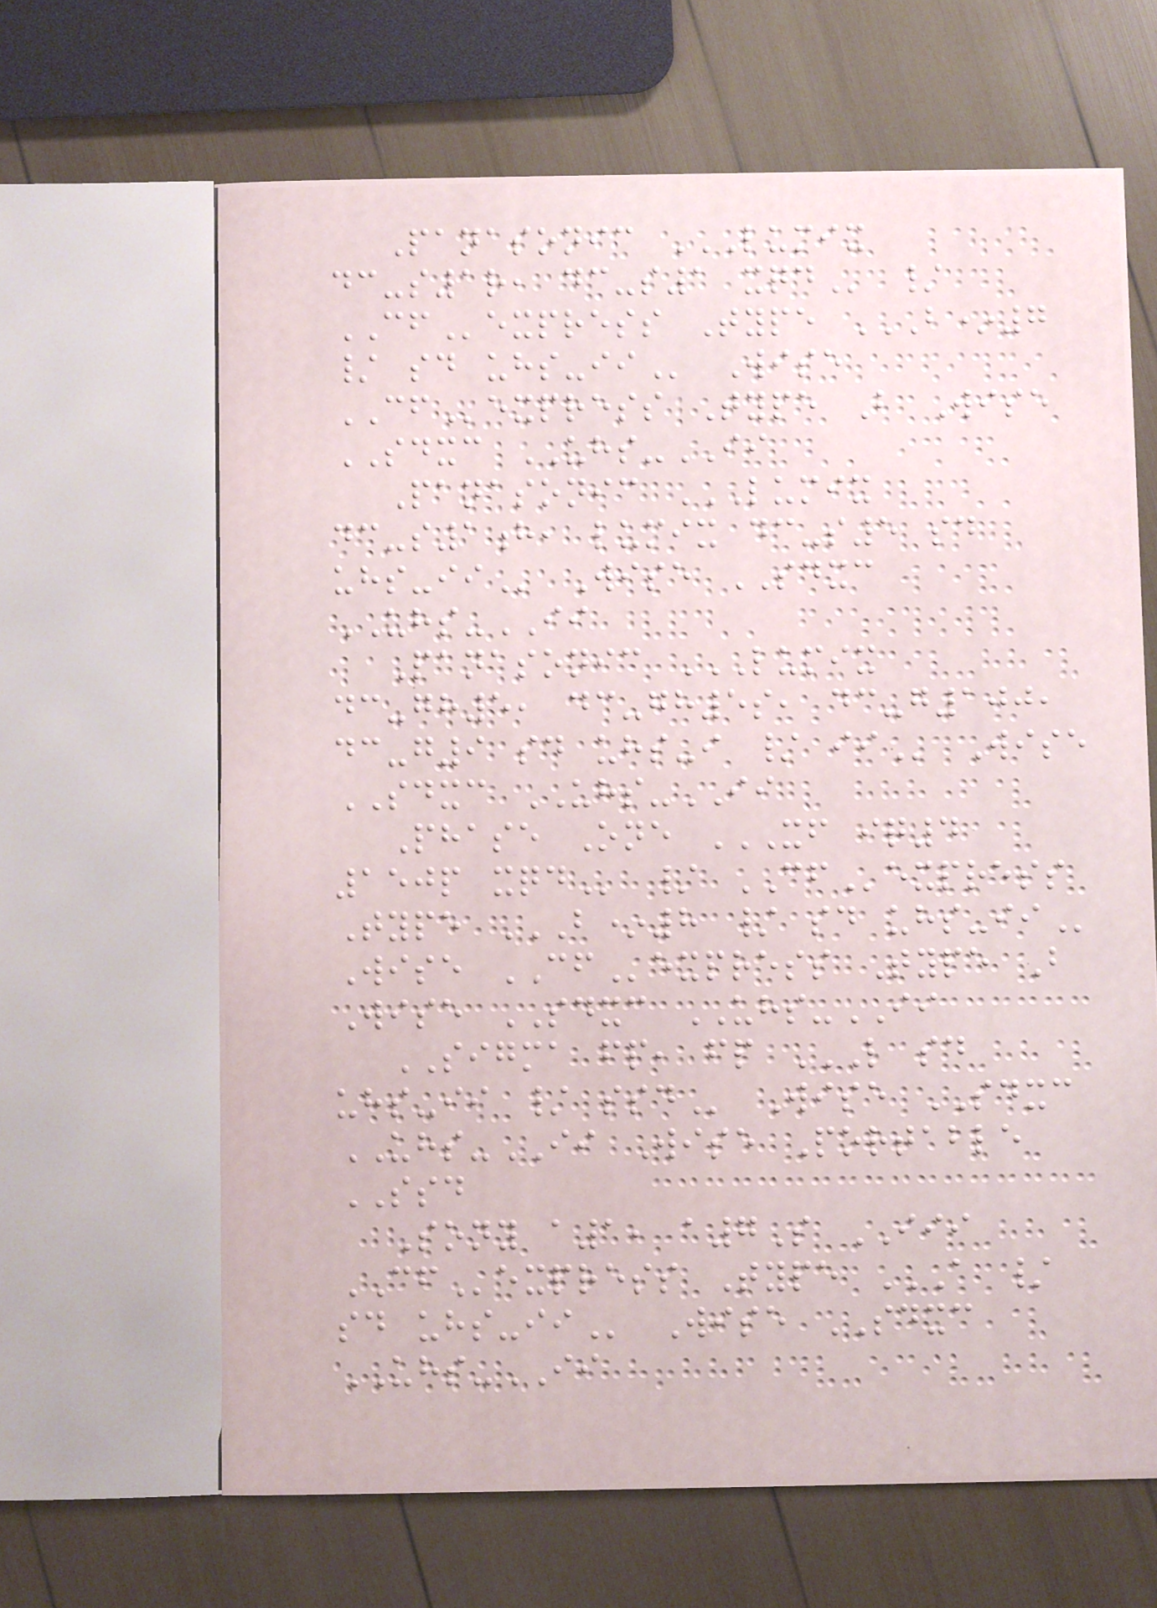Panasonic LUMIX
DC-S1R, DC-S1 XQD /
CFexpress Type B*7
/ SD UHS-II Wise
CFexpress Type B Wise
SDXC UHS-II
Panasonic LUMIX
DC-S1H, LUMIX DC-S5 SD
UHS-II Wise SDXC
UHS-II
Panasonic LUMIX
DC-GH5, DC-GH5S, DC-G100,
DC-G9 SD UHS-I / II Wise
SDXC UHS-II
Phase One XF IQ4
150P XQD / CFexpress
Type B*8 / SD UHS-II
Wise CFexpress Type B
Wise SDXC UHS-II
SIGMA fp, fp L SD
UHS-II / SSD Wise SDXC
UHS-II Wise Portable
SSD
Sony a1, a7S III
CFexpress Type A /
SD UHS-II Wise SDXC
UHS-II
